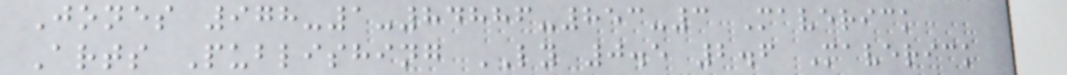Jones 978-1-84886-853-3 Maverick
Arts Publishing LY 0.5 2.6 Maverick
